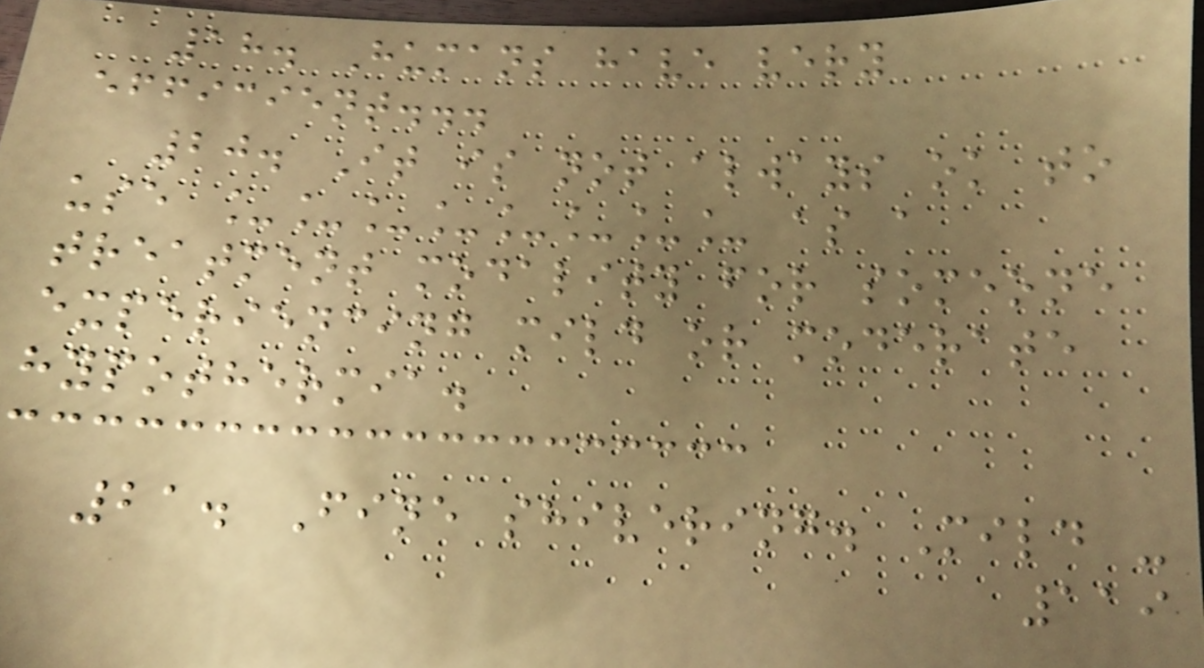18. Humans have very
efficient...
20. It is not always ok to
use ________ as a
treatment modality for someone
experiencing mild or moderate
hypothermia.
21. Fine shivering. Mild -
119
